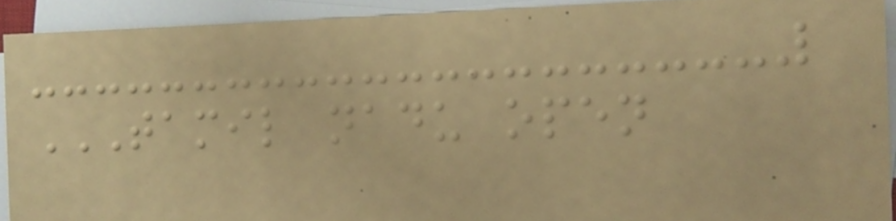TAMIL NADU OPEN
